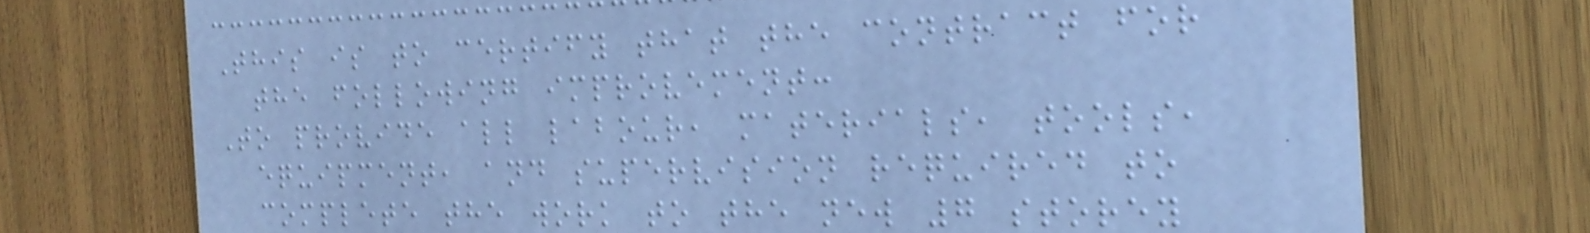This is to certify that the contract for
the following improvement:
To provide all labour, materials, tools,
equipment, and supervision required to
complete the work to the new 7 storey
